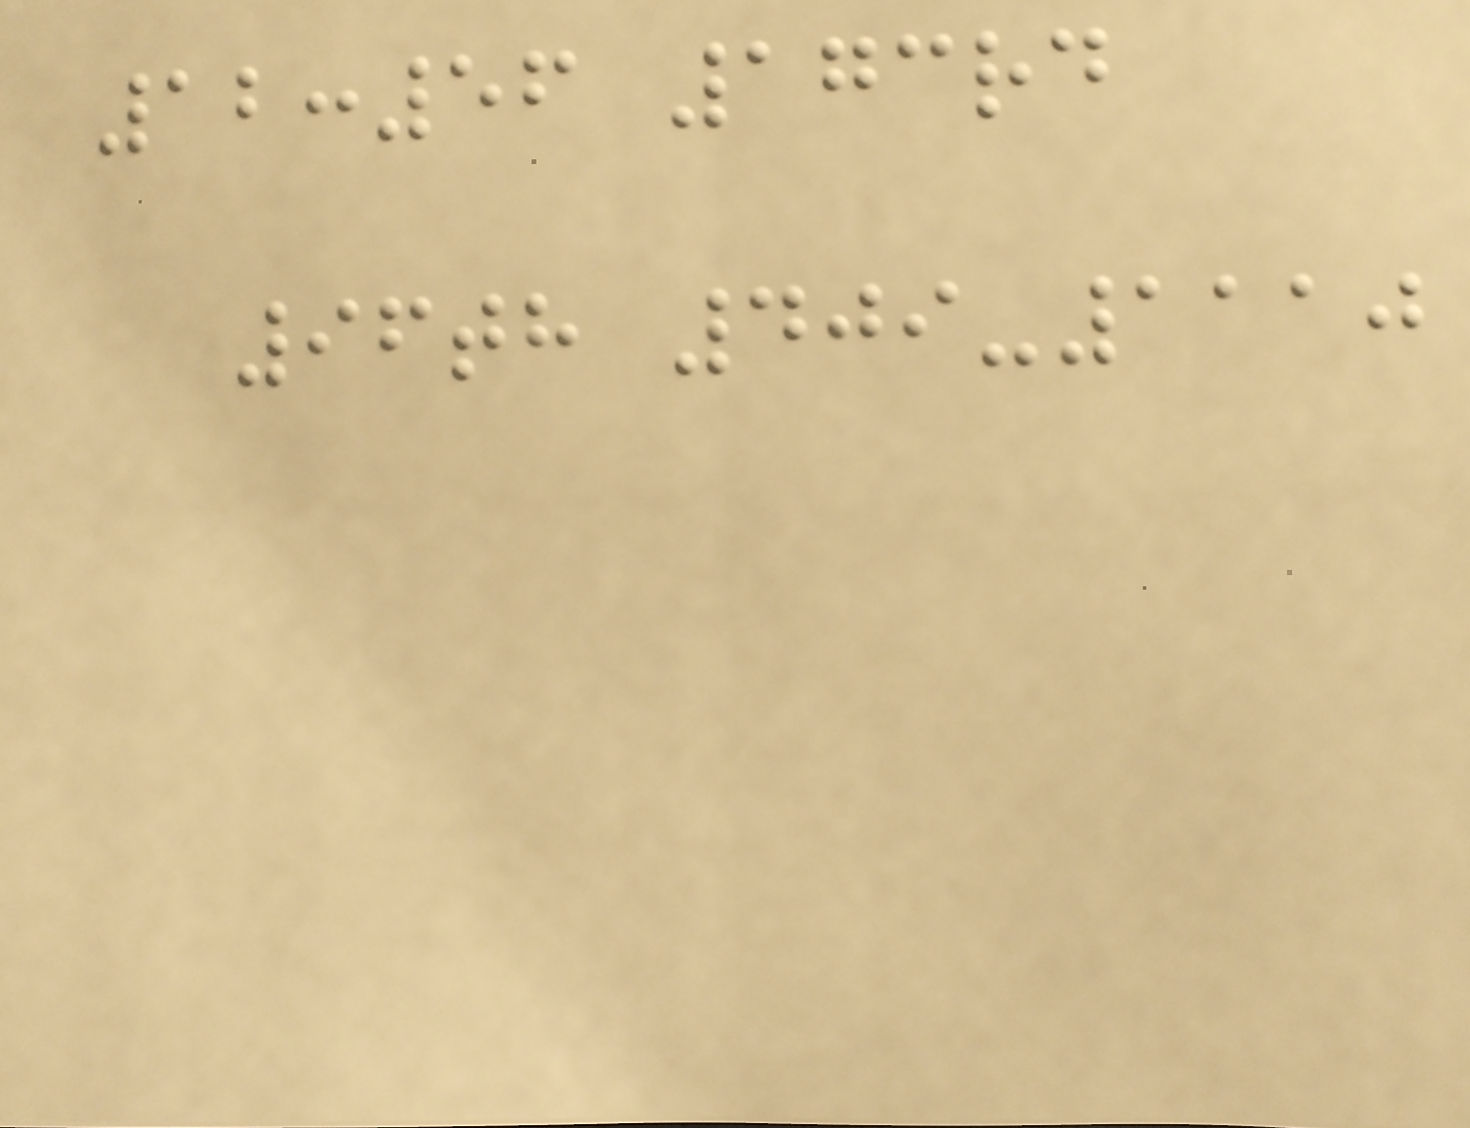12:56 173rd
96th 409-1110
